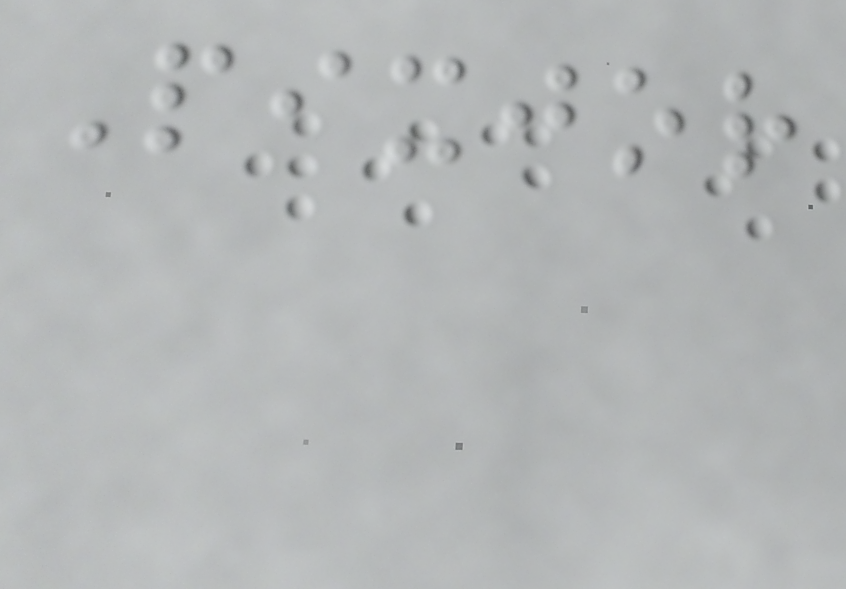Pixjor
